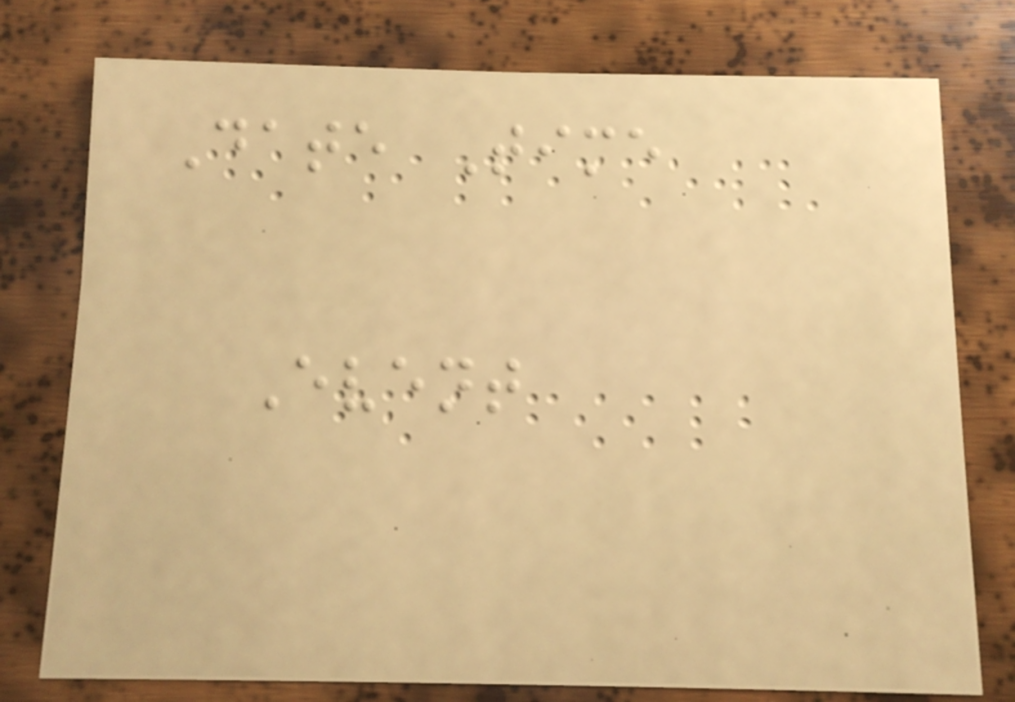Date Time
Event
